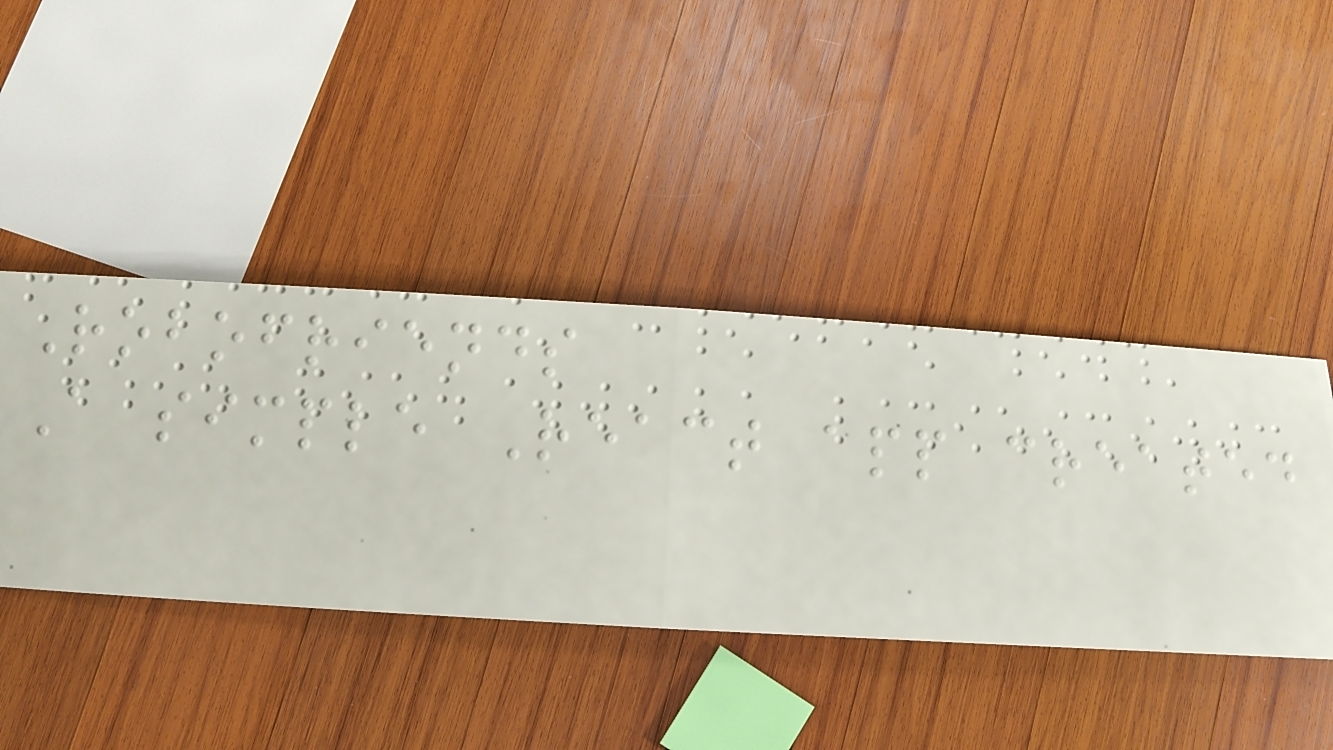Robofriends
A simple React app created
